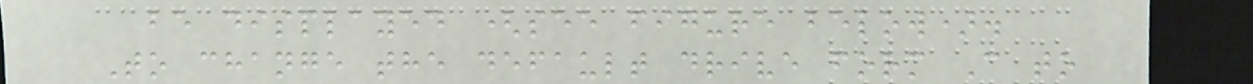be displayed (see figure below).
To change the default drive form C to
